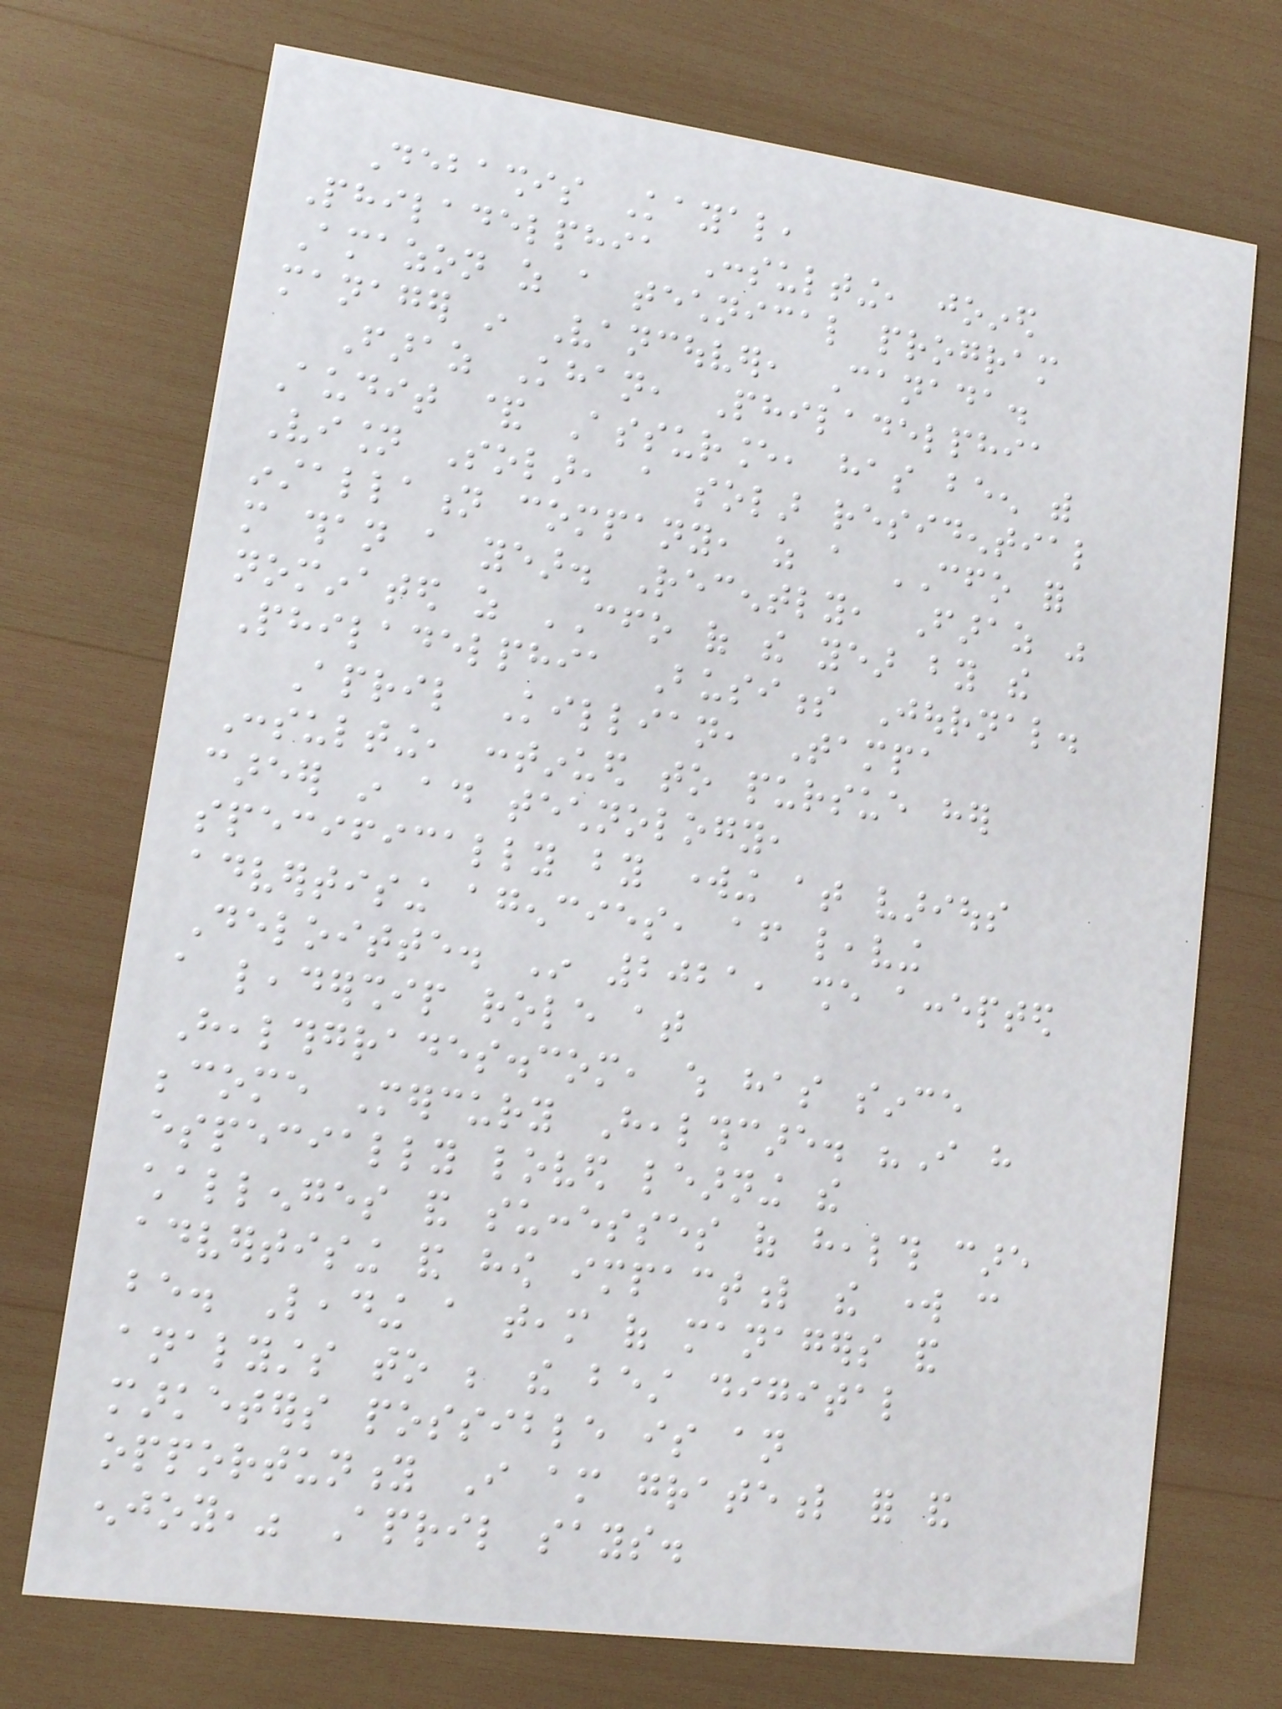Debashis Kayal,
Philadelphia Consulting, joined
Amazon as a technical program
manager in Vancouver, Canada.
Faraz Khan, Philadelphia
Audit & Assurance, has been with
Vision Solar, a solar residential
installation company, as a CFO for
more than a year. Recently, Faraz was
nominated as CFO of the year by the
Philadelphia Business Journal.
April Killian, Tampa
Consulting, continued to pursue her
career in ad technology,
specifically by working at various
advertising agencies, after leaving
Deloitte. In 2021, she accepted
a leadership role at
Healthgrades.com, which has since
become Mercury Healthcare. "I have
especially loved learning the
challenges and successes of health care
advertising and how impactful the work can
be. Leading a team of managers and
analysts to be the best digital
marketers possible is an
opportunity I am grateful for and
enjoy," April says.
